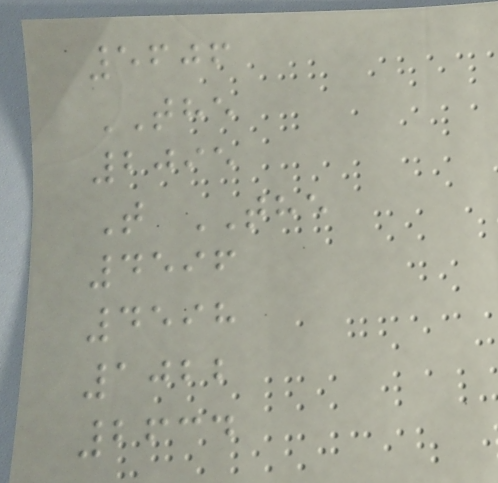5606
THE
2095
T THE
4596
4598
1022
2634
